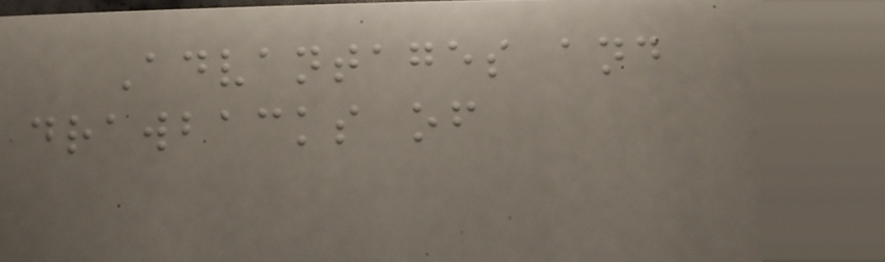Advantages and
drawbacks of
